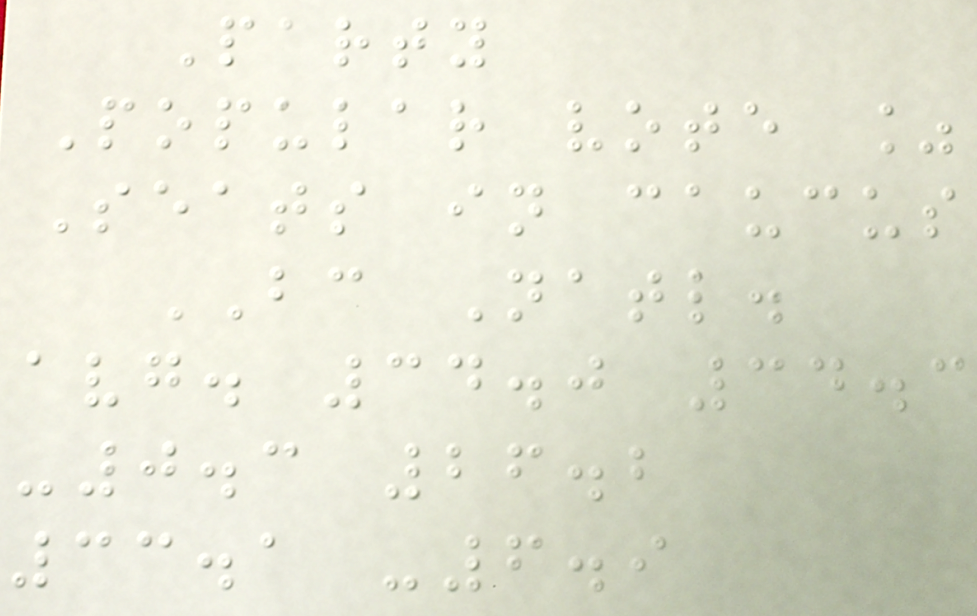Party
Popular vote %
Seats in caucus
BC Natl.
avg. 34.0 34.3
-0.3 26.2
33.1 -6.9
